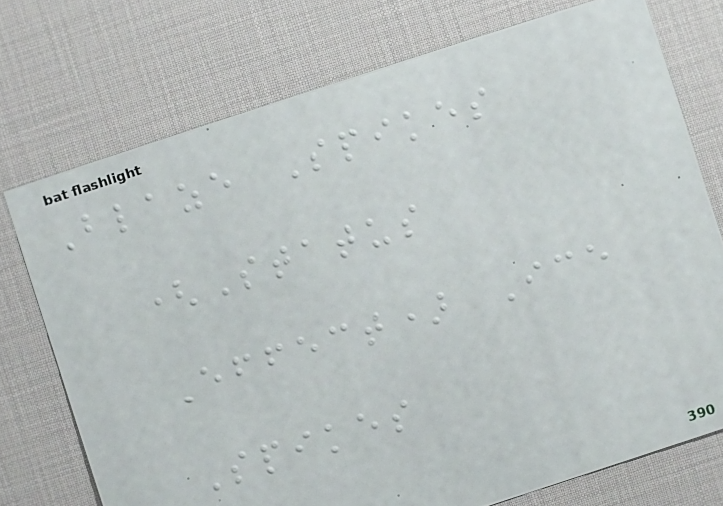Blaze Spikes
(Status
Effect) Ice
Spikes
